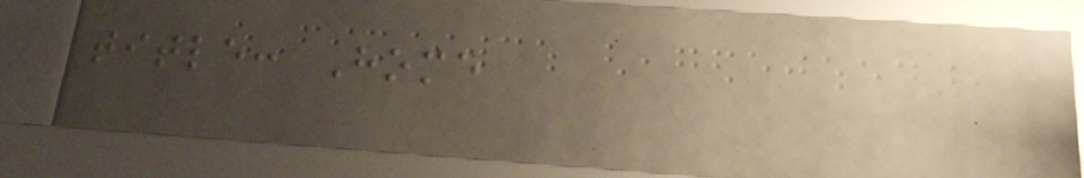title: Home
